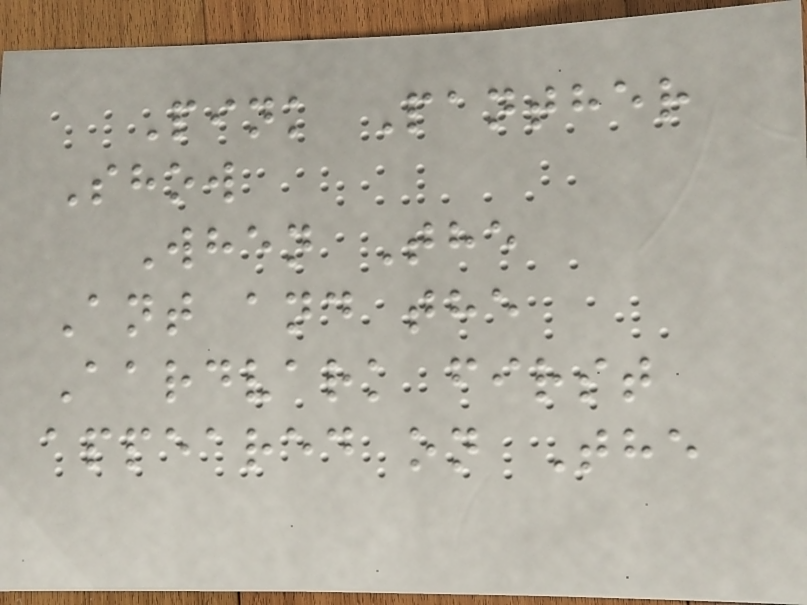Pink Panther
Show
When The
Ant and the
Aardvark first
appeared on The
